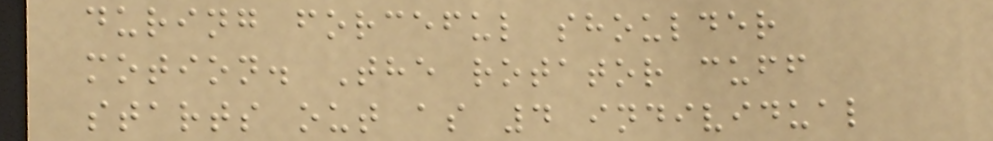during forceful shoulder
motion. The rotator cuff
starts out as 4 individual
